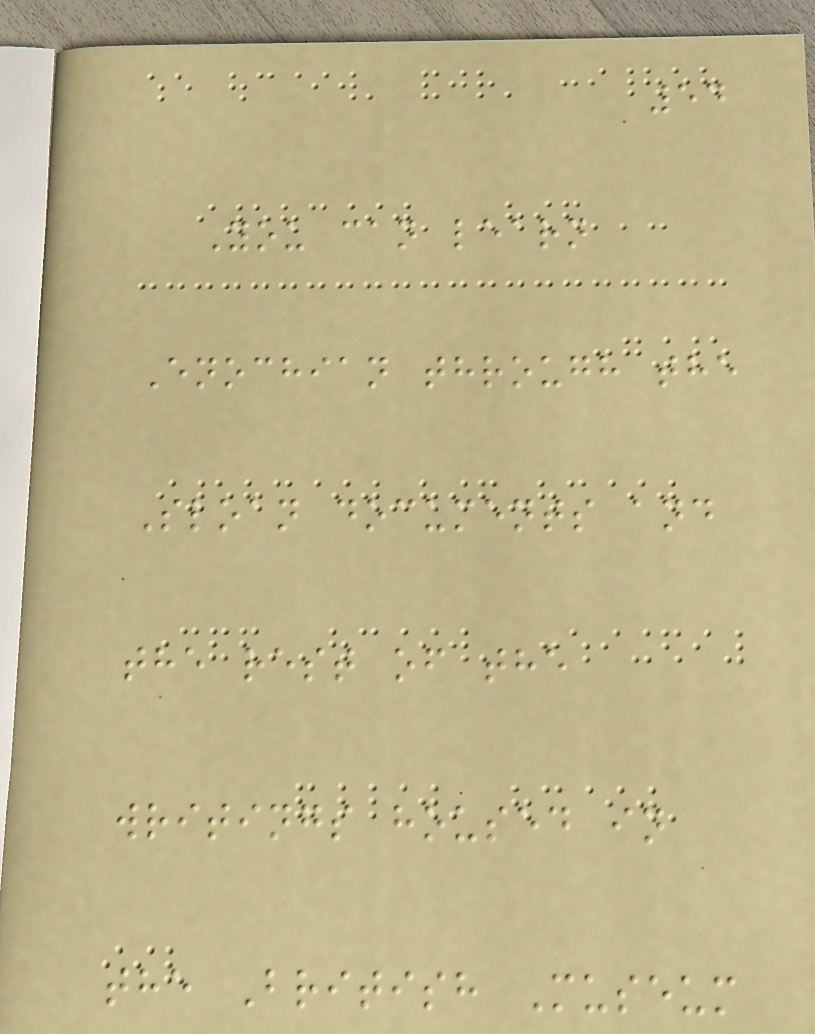54
You can learn
Enochian through the
Sloan documents and
the rest of the
writings housed in
the British Museum
